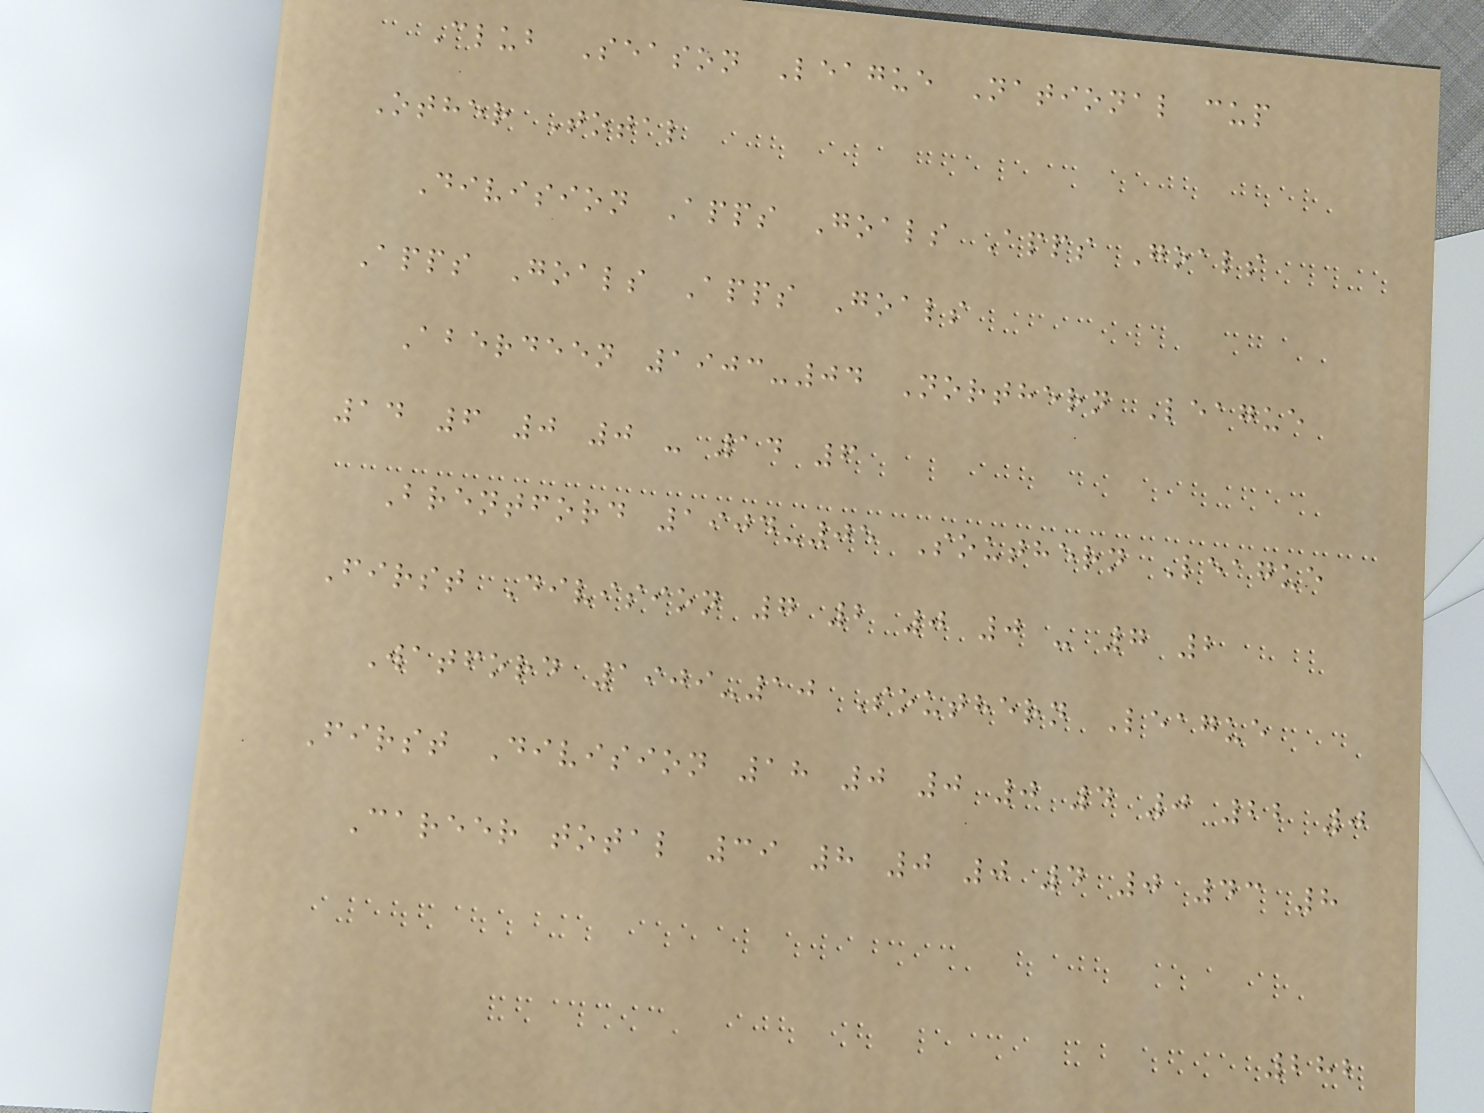Club Season League National cup
Other Total
Division Apps Goals Apps Goals
Apps Goals Apps Goals
Aberdeen 1903-04 Northern League
14 6 0 0 - 14 6
Brentford 1904-05 Southern League
First Division 7 2 0 0 - 7 2
Watford 1909-10 Southern League
First Division 18 0 0 0 4 0 22 0
Career total 39 8 0 0 4 0 43 8
282
